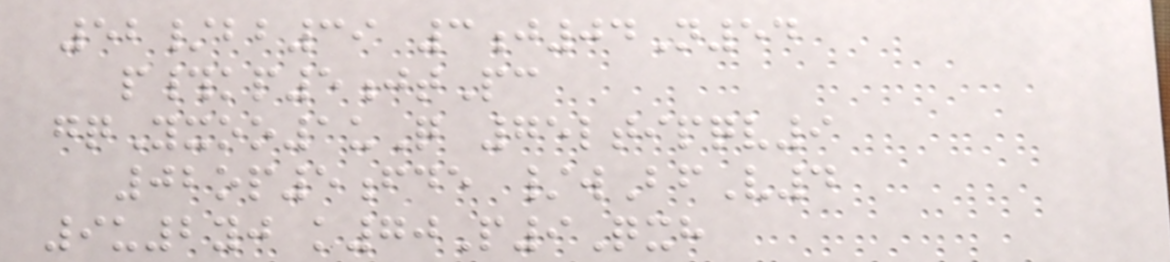52/bb39 3j04N54
p#kp5jtPc
gqYxoo1uQ 75ltipqv9
02op5fde /wBfV4
9u2yj k70P9Qxh
